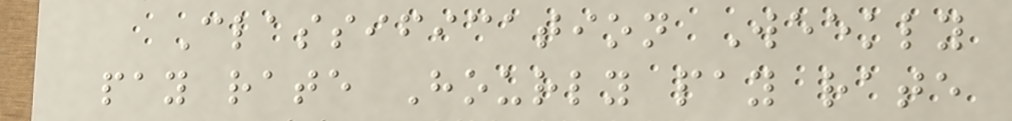Classification Weekly
pay rate Hourly pay rate
